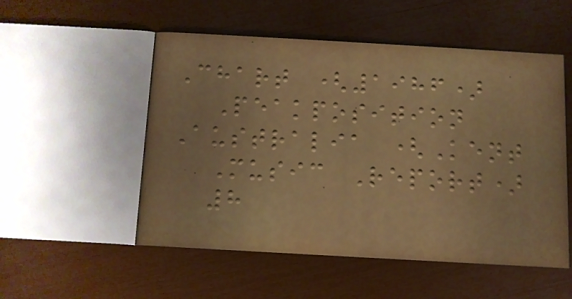Chart (1986)
Peakposition
Australia (Kent
Music Report)
8
